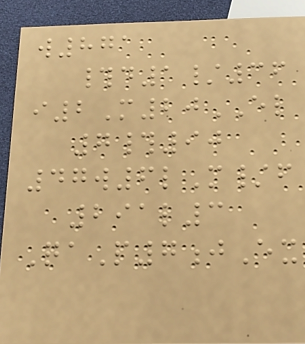w871
#d1/36
i2M20EL
7#90
47w6lM/f
291l3
QaP7jEx
